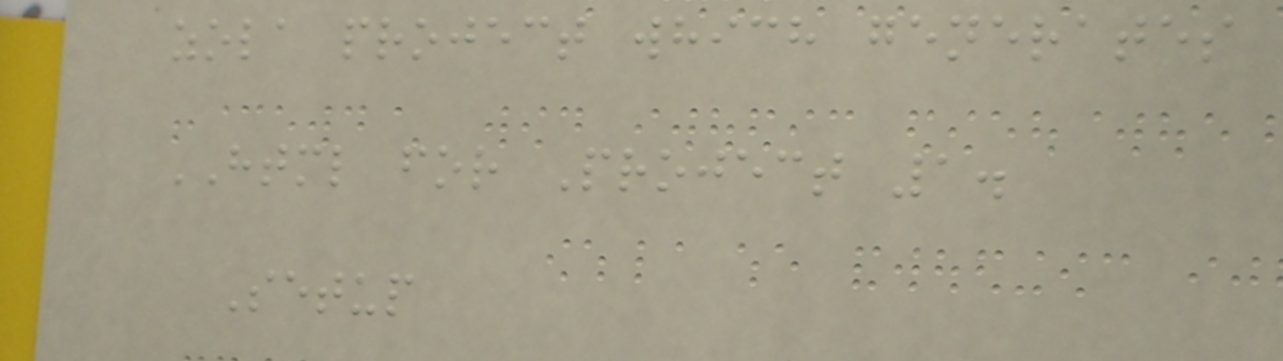zola project which generates
HTML for Project 1.
Setup
